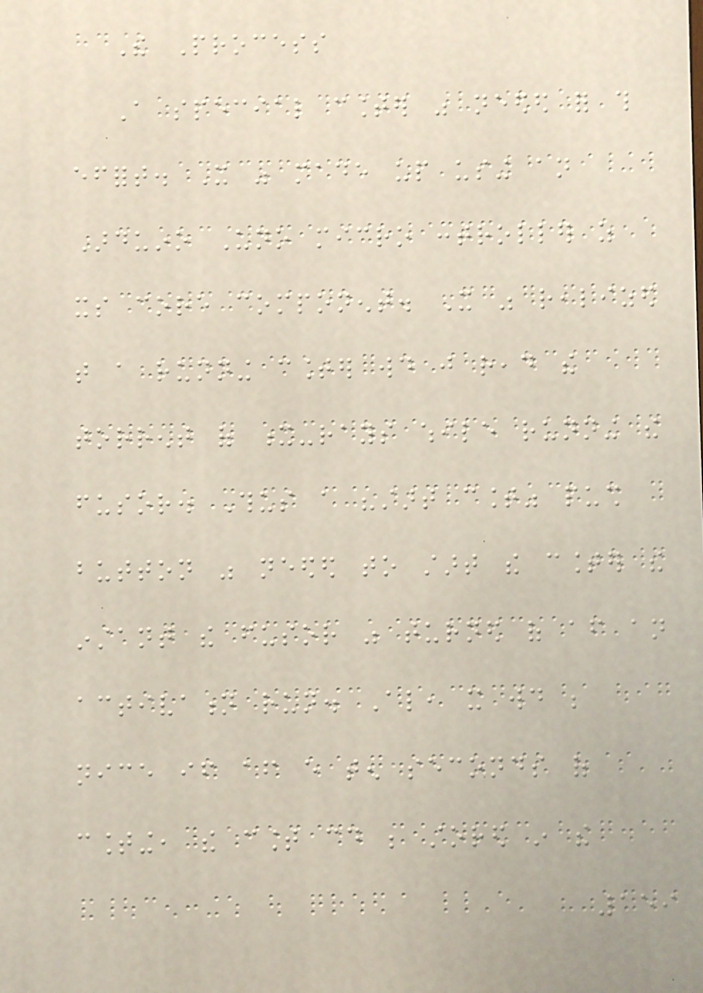The Process
A special counter was needed for this
effort. It was made up using an
Arduino Uno micro controller as
its core component. It was realized
that a running counter would just read the
torrent of x-rays while running the
fusor. Thus a "start count" push
button was needed to start the counter the
instant the fusor was turned of after an
activation run. Also, it would be
nice if after every ten seconds of
counting, the count could be stored in the
159
